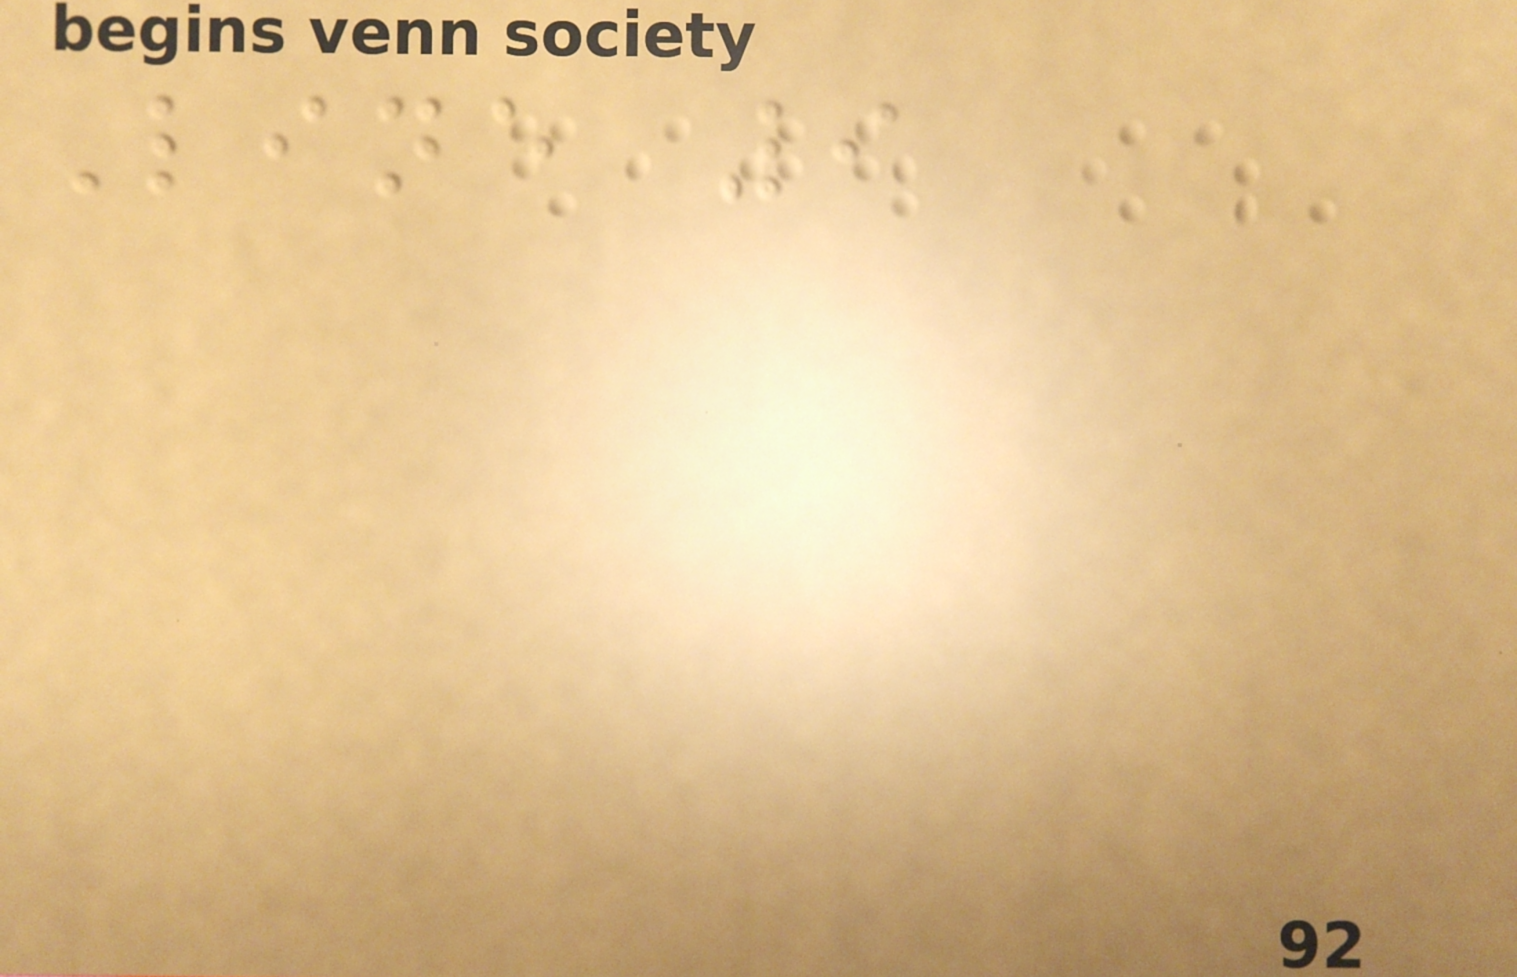Line 9
